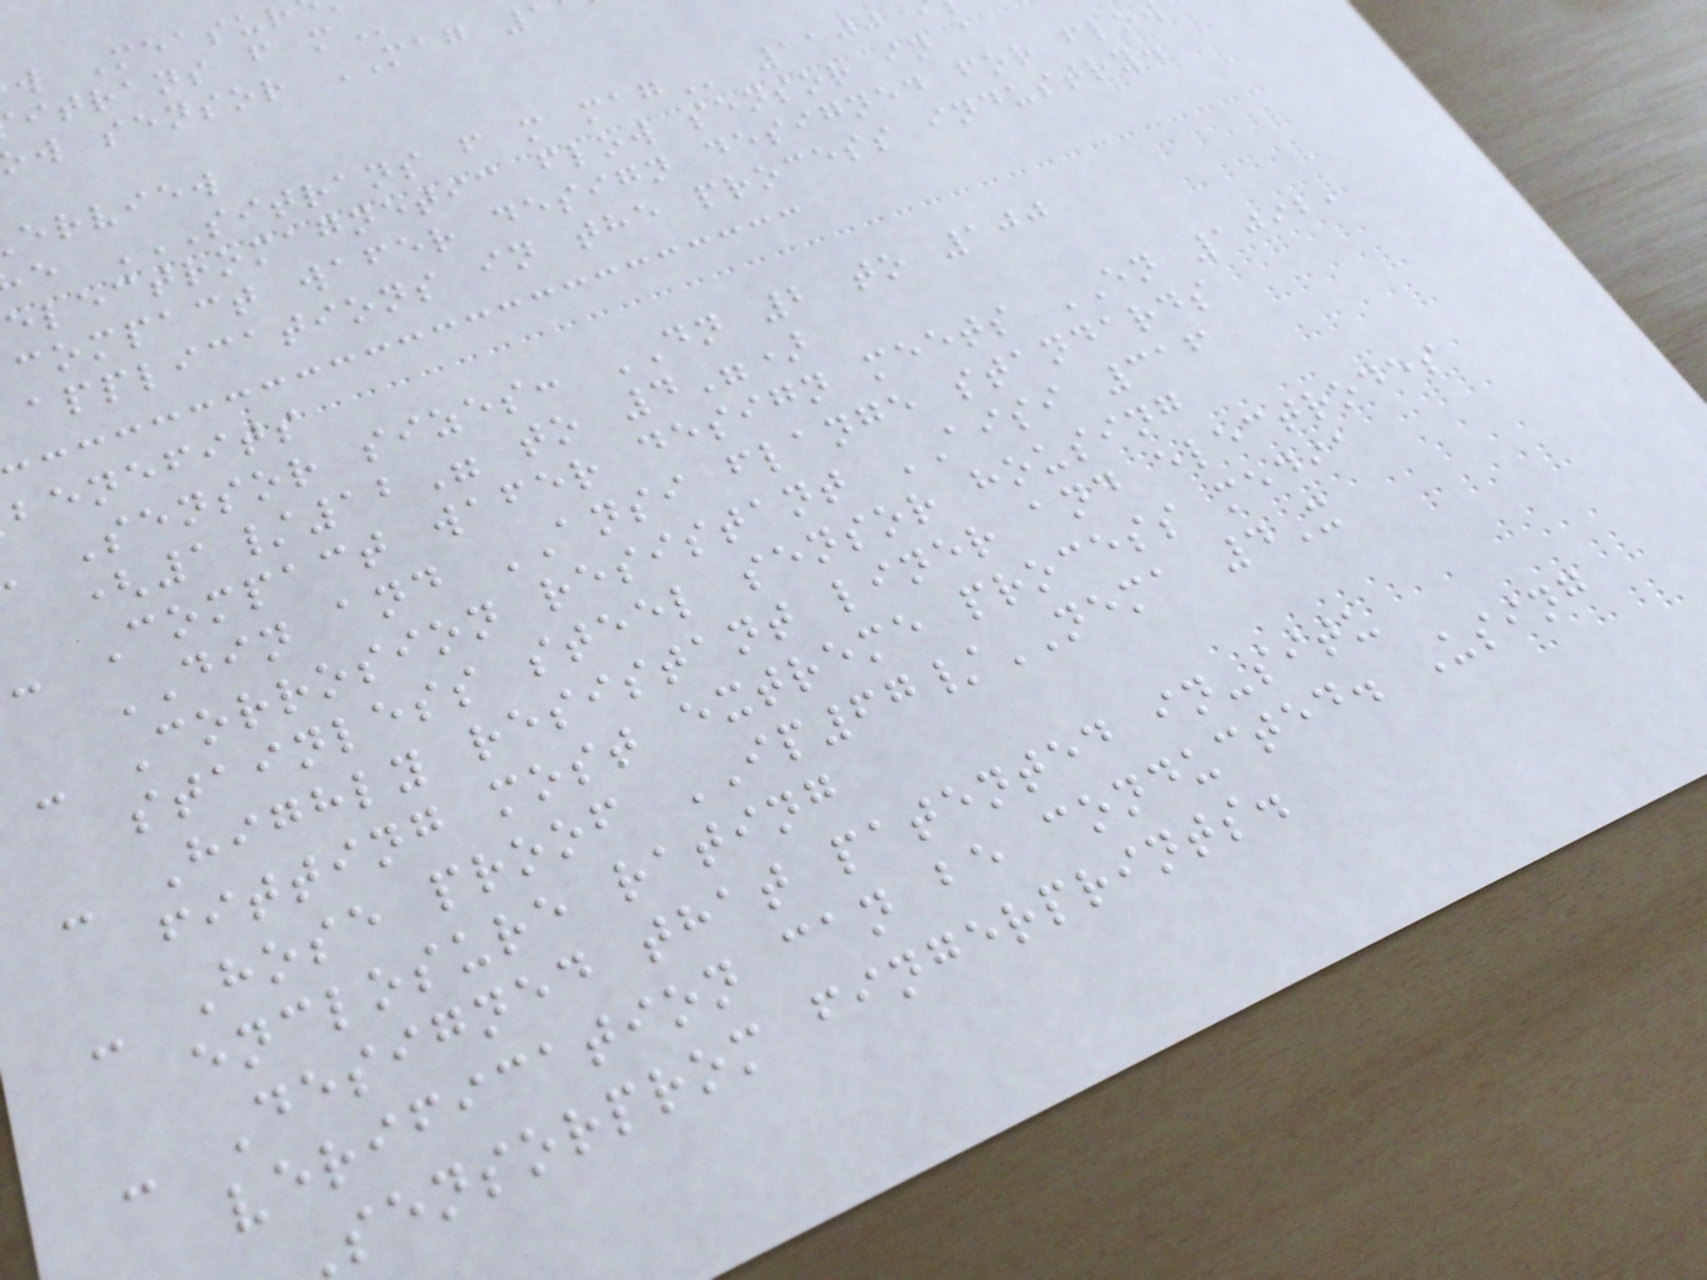w Measur
itrans f
w sensor MAG 1
erview
e SITRANS F M MAG 1100
electromagnetic flow sensor in a
compact wafer design designed for flo
applications in the process industry.
benefits
Sensor sizes: DN 2 to 100
(1/12" to 4")
- Compact wafer design meets EN 1092,
DIN and ANSI flange standards
- Corrosion resistant AISI 316
stainless steel sensor housing
- Highly resistant liner and electrodes
fitting most extreme process media
- Hose proof IP67/NEMA 4X
enclosure rating
- Designed that patented in-situ
verification can be conducted. Using
sensorprom fingerprints.
